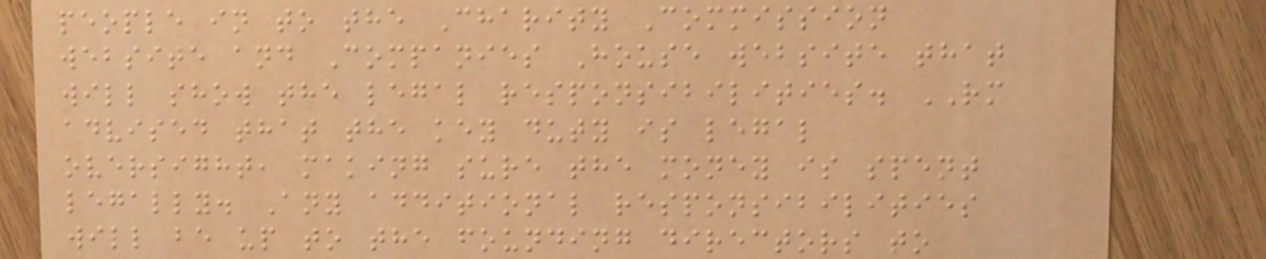people in to the Charity Commission
website and Companies House website that
will show the legal responsibilities. RM
advised that the key duty is legal
oversight, making sure the money is spent
legally. Any additional responsibilities
will be up to the founding directors to
